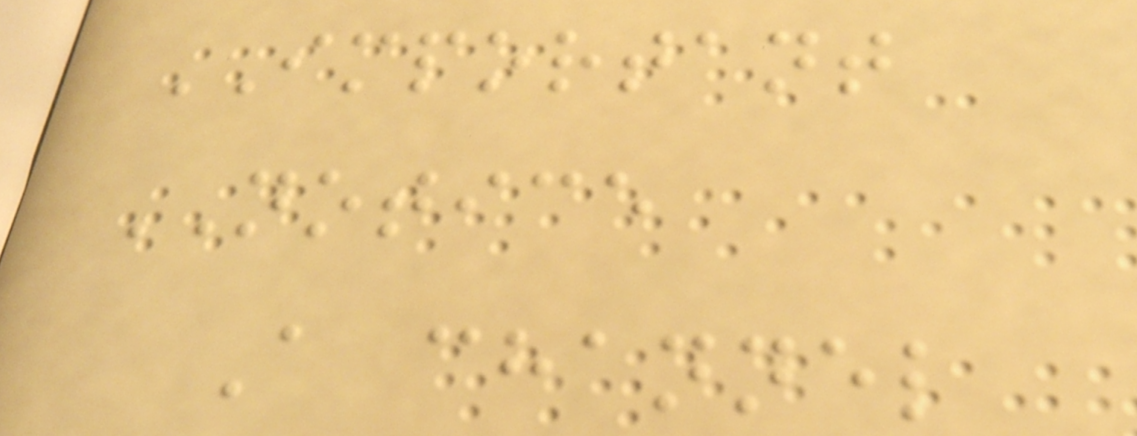IMPORTANT
NOTICE
A channel
